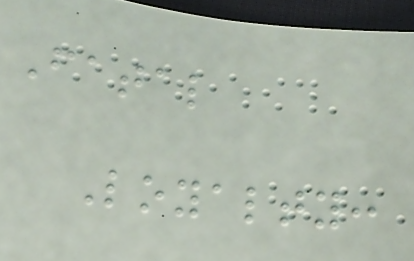Fatal
Loyalty:
